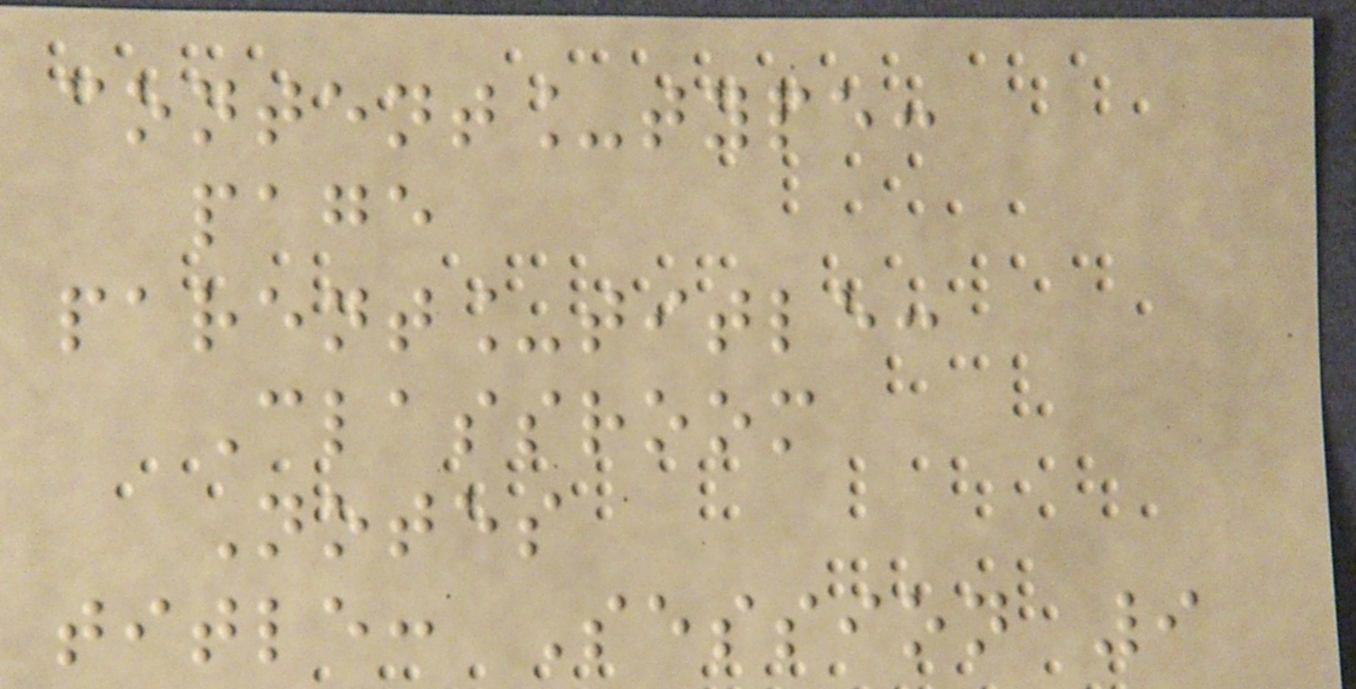content_type:
page
parent_title:
Classroom
Notes
title: Session 9
